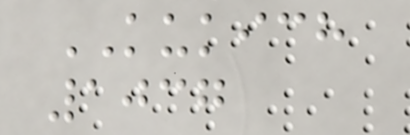KUKICH
1037
